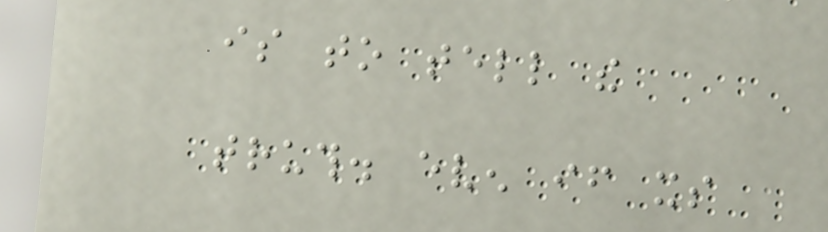is to tell the
truth. even if its
